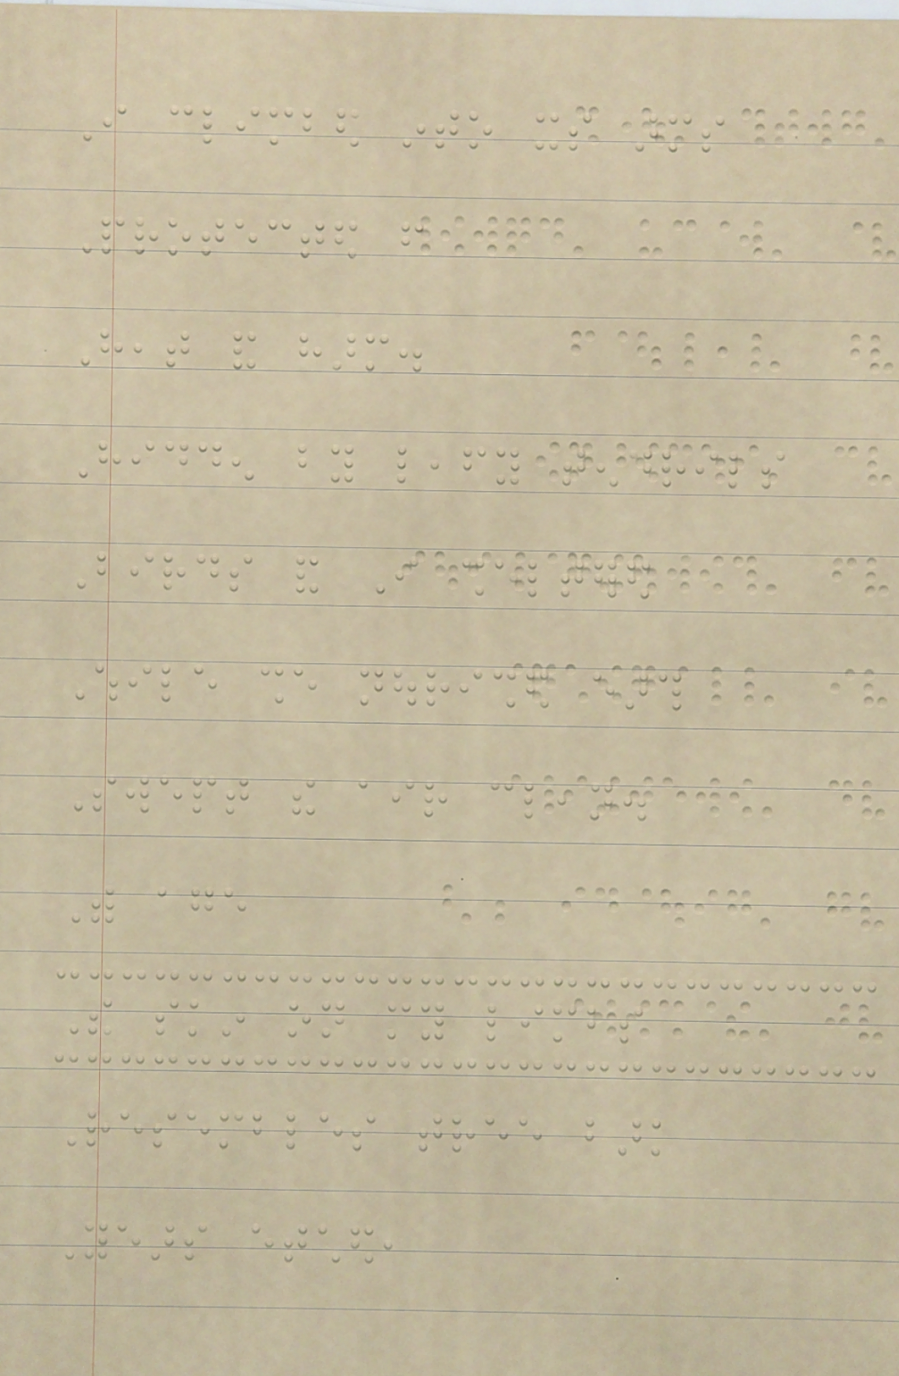I climbed into its arms
Protected from
Heat and harm.
Hidden by leafy tendrils
Birds and I sheltered
While she nourished earth
Swept the air clean.
With age
The skin on my limbs
Resembles tree bark
Years etched,
